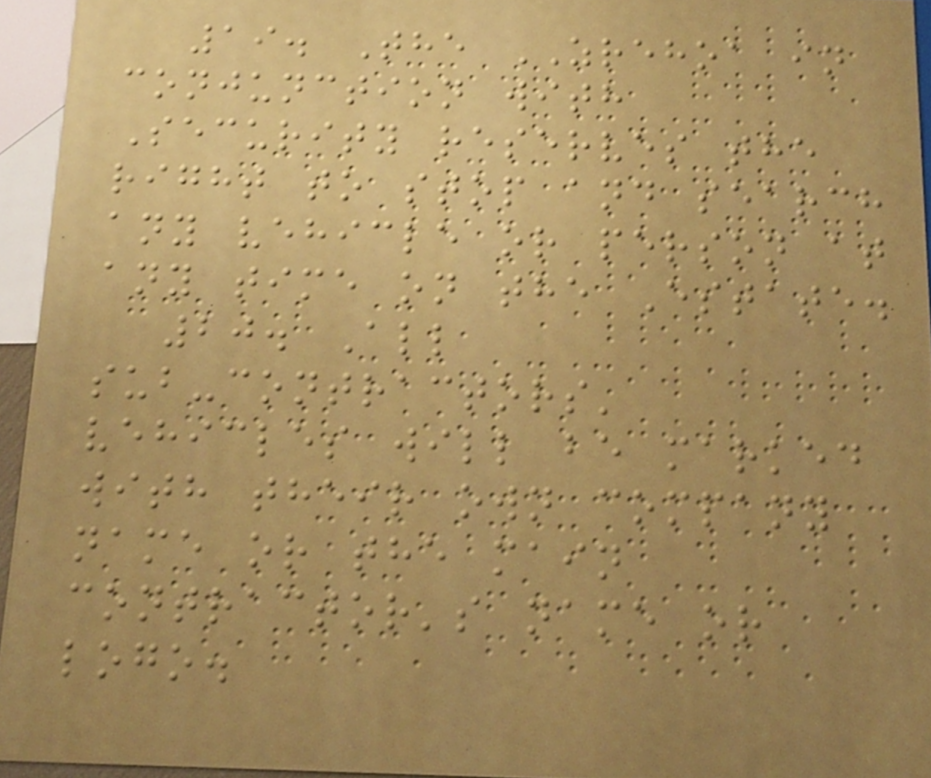19. The ZREHOA in
conjunction with
Security reserves the
right to stop and search
any vehicle or person at
any time on the Estate.
20. All
sub-contractors'
vehicles will be marked
with their own company
name or the main
contractor's name or
logo.
